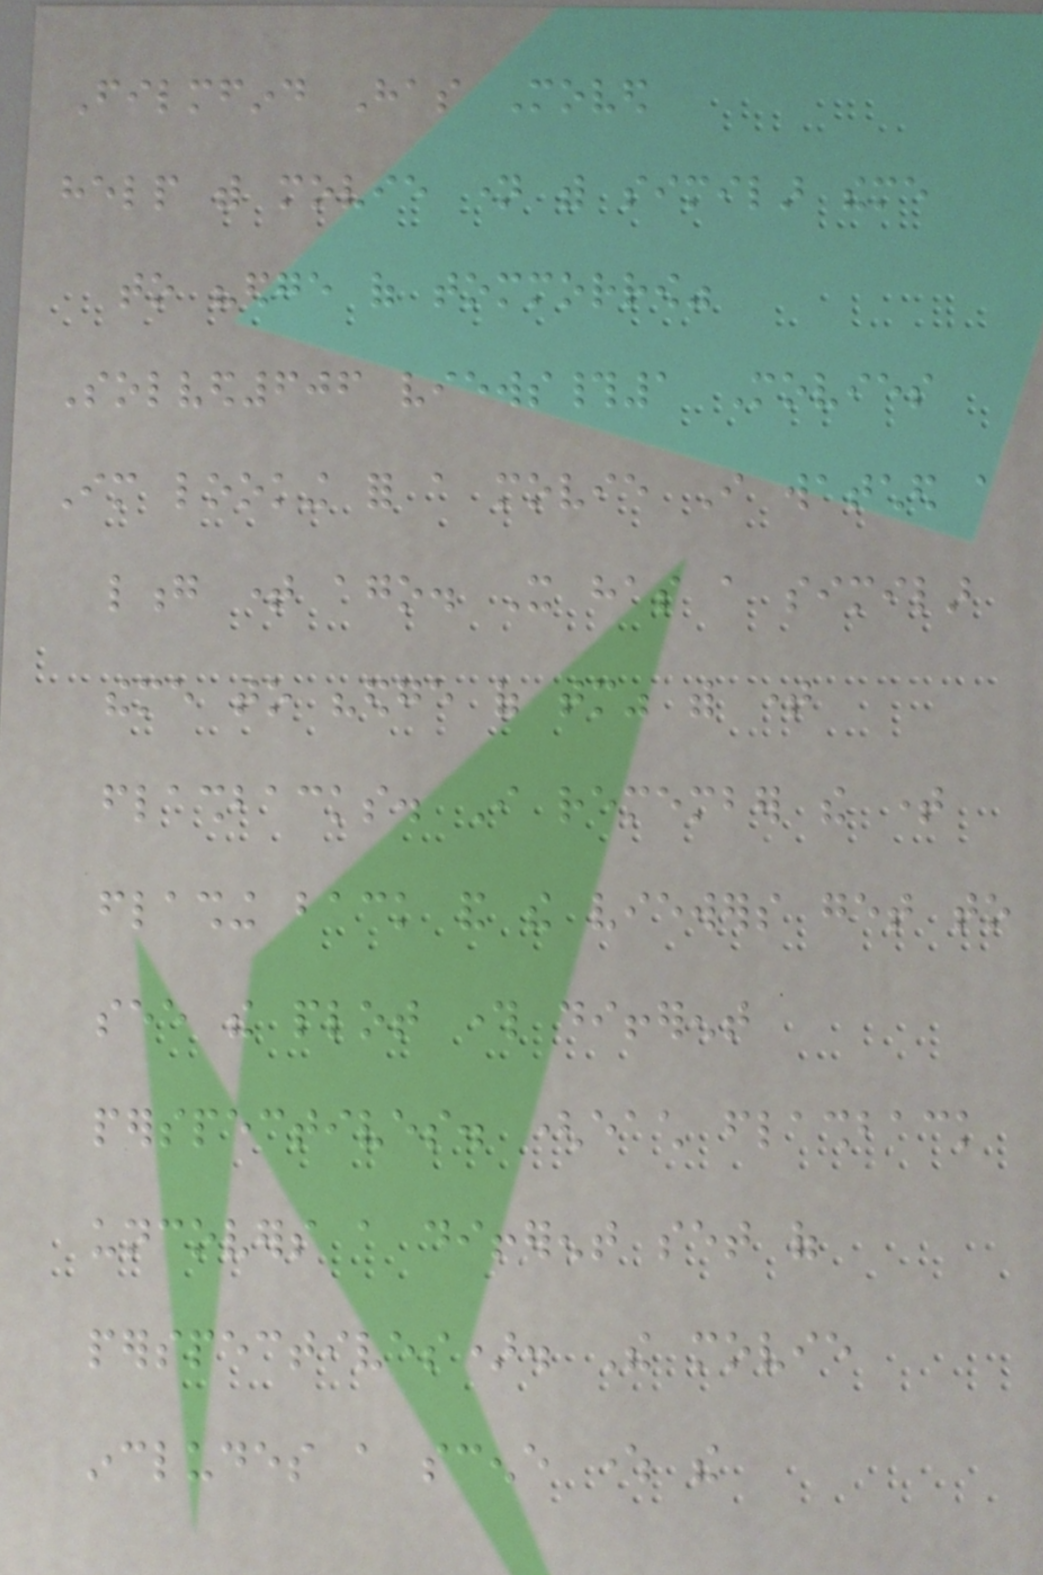Filmfind Has Moved
help with movie name with similar theme
to "edge of tommorrow"
Solved606 views#1 Movies
Im looking for a movie I watched a
long time ago. It has a similar
theme to "edge of tomorrow" with time
flashbacks. I remember the time
flashing back and the viewers get to
see the plot through different
perspectives. (each flashback
uncovers a different set of
perspectives). The movie
includes a scene where the
